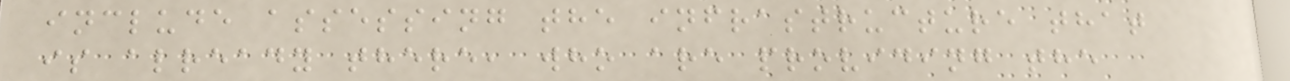include assessing the infrastructure that
is already there, who are providing the
